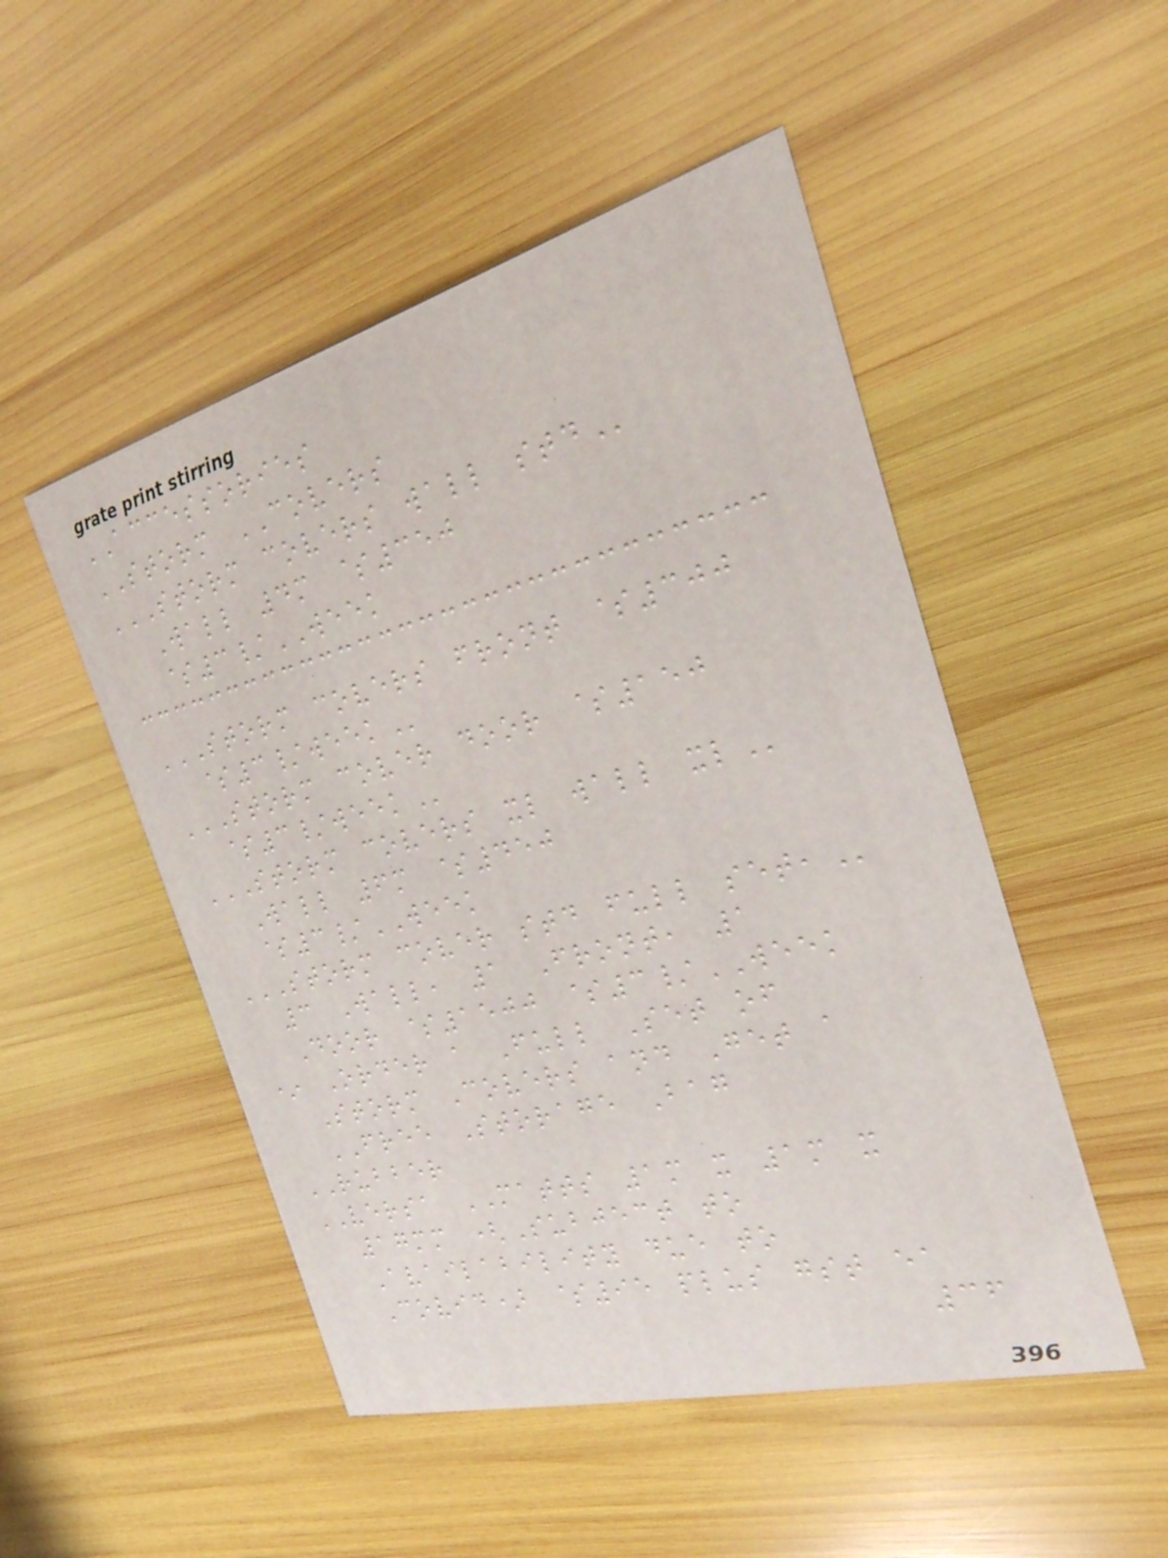ACCESSORIES
STORM COVERS
STORM COVERS WALL STD
Wall 4m $350
$3/WEEK
STORM COVERS FRONT $300
$3/WEEK
STORM COVER DOOR $150
$3/WEEK
STORM COVERS XL WALL XL
Wall 6m $450
$3/WEEK
STORM COVER STD FULL SET,
3 Wall, 1 Front, 1
Door $1500 $3/WEEK
* Order a Full Set of
Storm Covers and Get a
FREE Storage Bag
RUBBER
VERSA MATTS 1m x 1m x
17mm (Subject to
Availability due to
Covid) $95 plus gst ea
36
